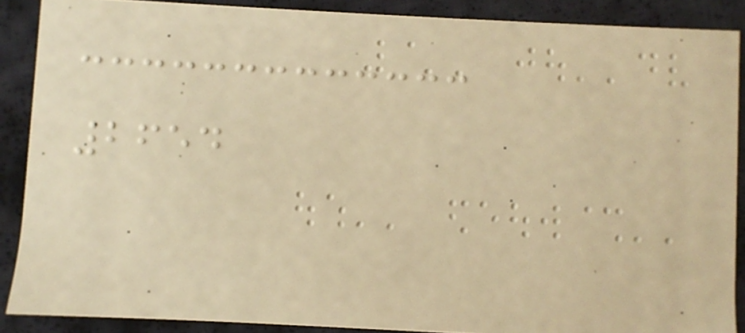2654
